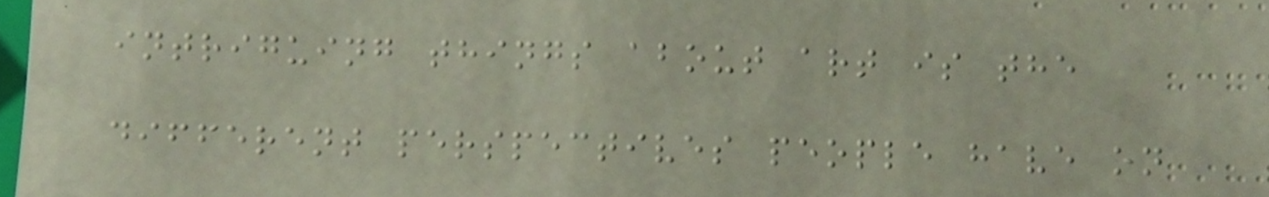intriguing things about art is the
different perspectives people have on
